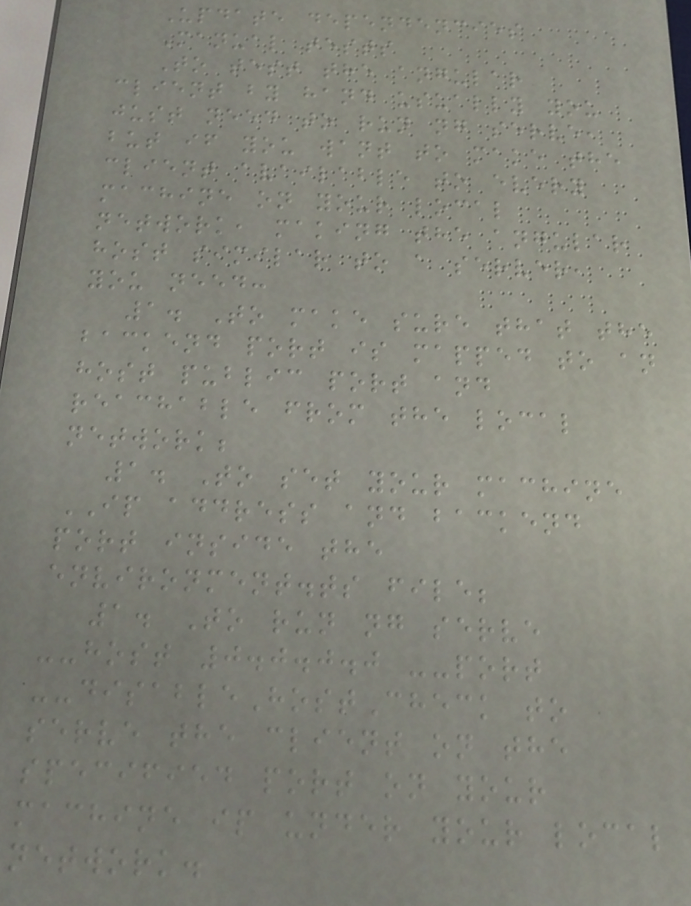Update dependencies
Manual tests
To test the angular
client by hand usually you
just need to run ng serve,
but if you want to make the
client available to every
machine on your local
network, making the angular
host similar to a server,
you need:
1. To make sure that the
backend port is mapped to an
host public port and
reachable from the local
network;
1. To set your machine
IP address and backend
port inside the
environment.ts file;
1. To run ng serve
--host 0.0.0.0 --port
--disableHostCheck to
serve the client on the
specified port on your
machine ip under your local
network.
